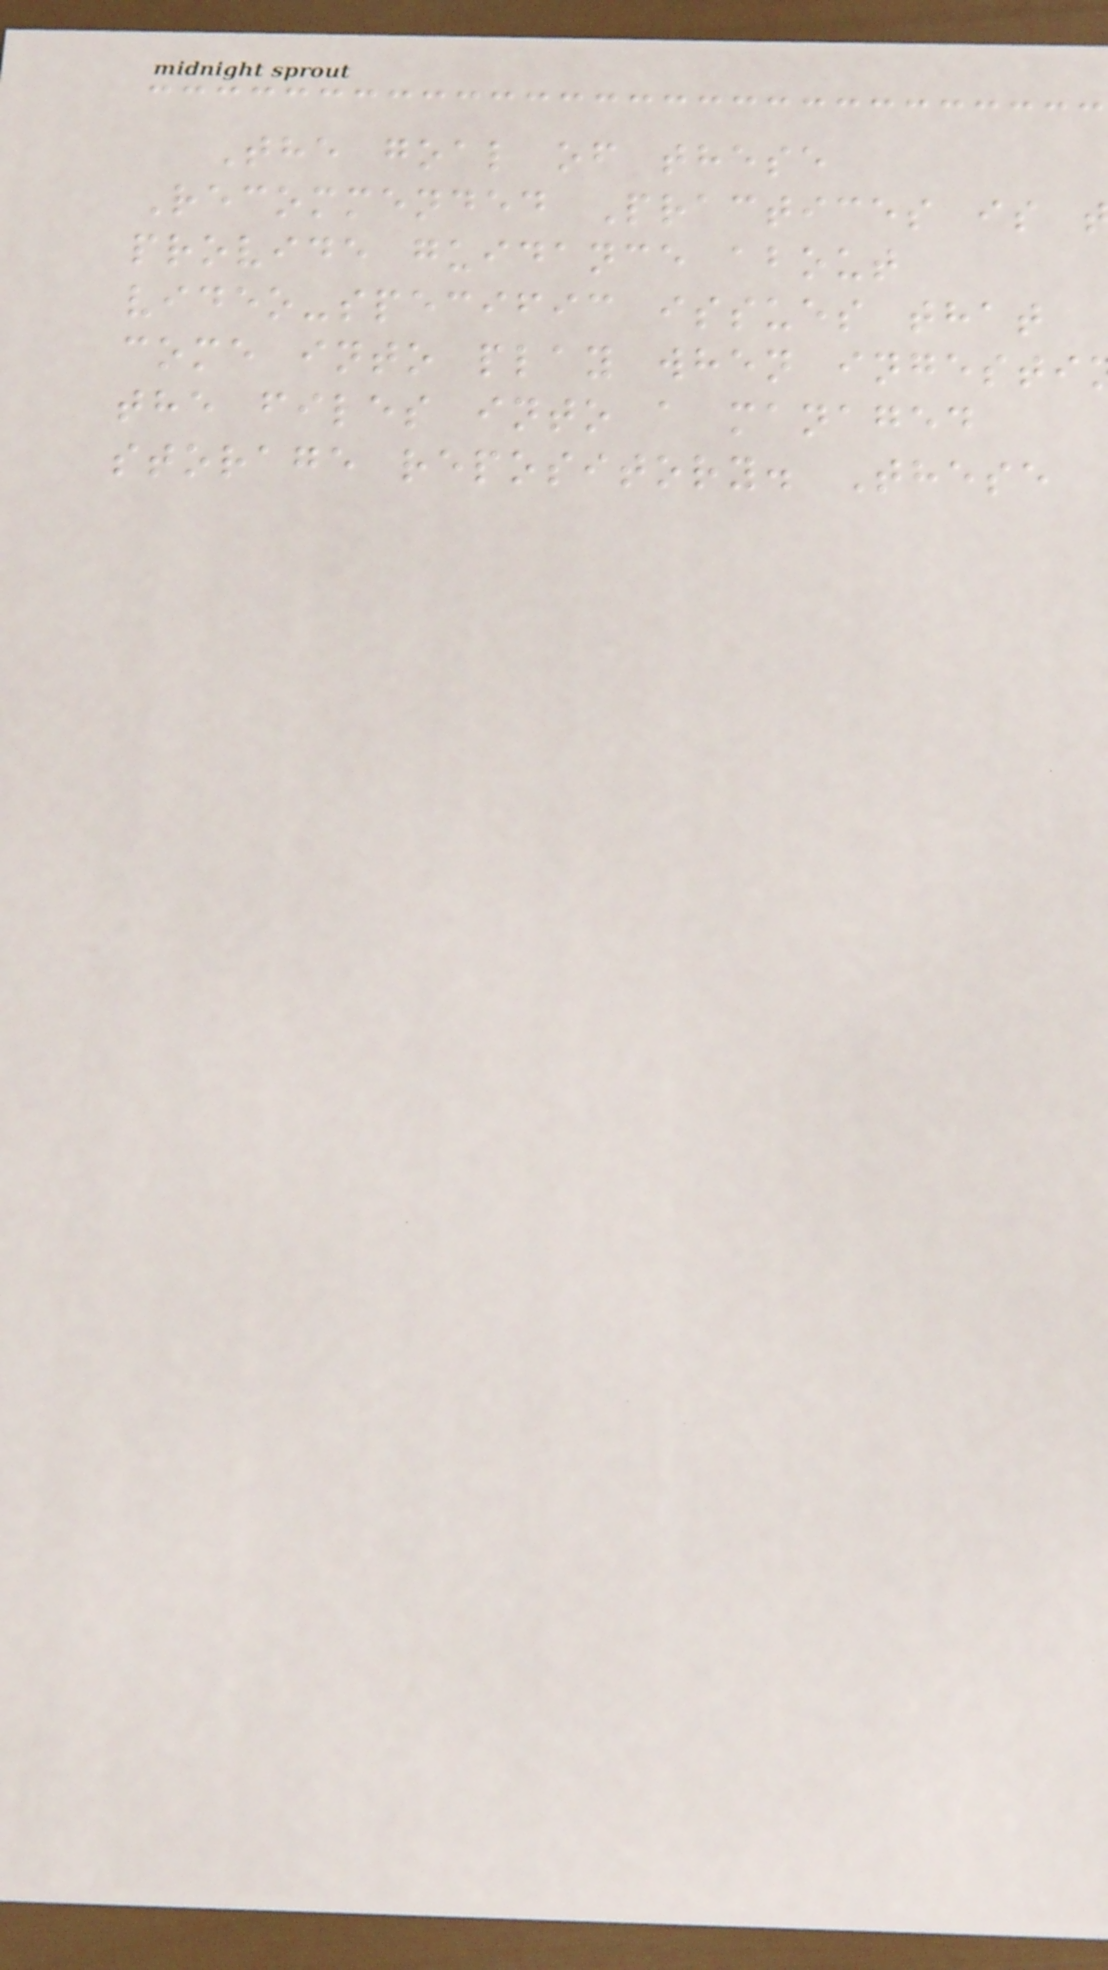The goal of these
Recommended Practices is
provide guidance about
video-specific issues that
come into play when ingesti
the files into a managed
storage repository. These
